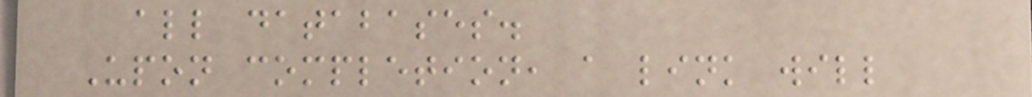all databases.
Upon completion, a link will
